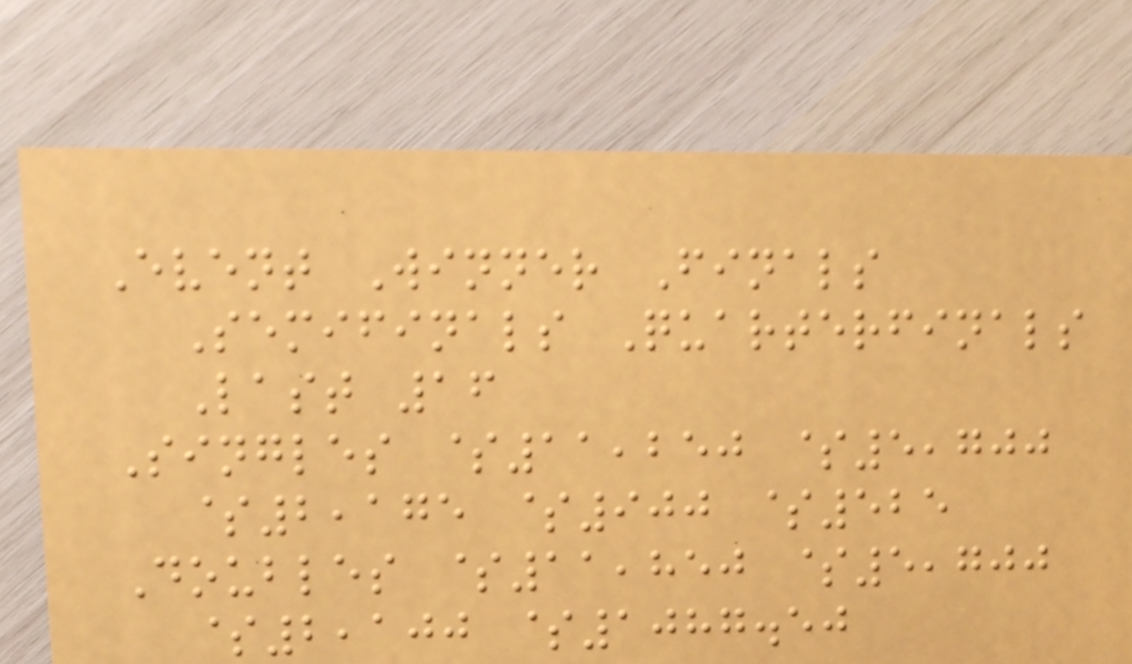Event Winner Finals
Semifinals Quarterfinals
Last 16
Singles $11,250 $5,700
$2,175 $900 $525
Doubles $11,850 $5,700
$2,100 $1087.50
